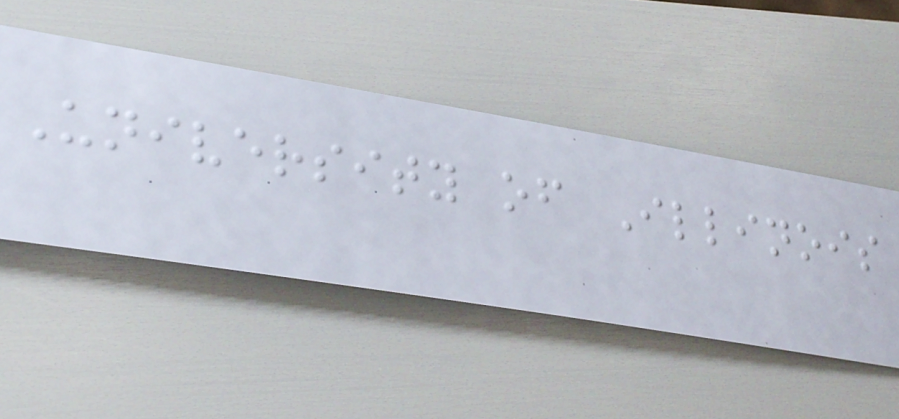University of Illinois
